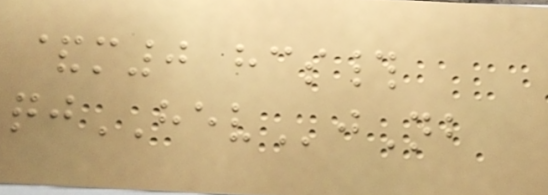&m0 hcs#
qjHEVjNb
